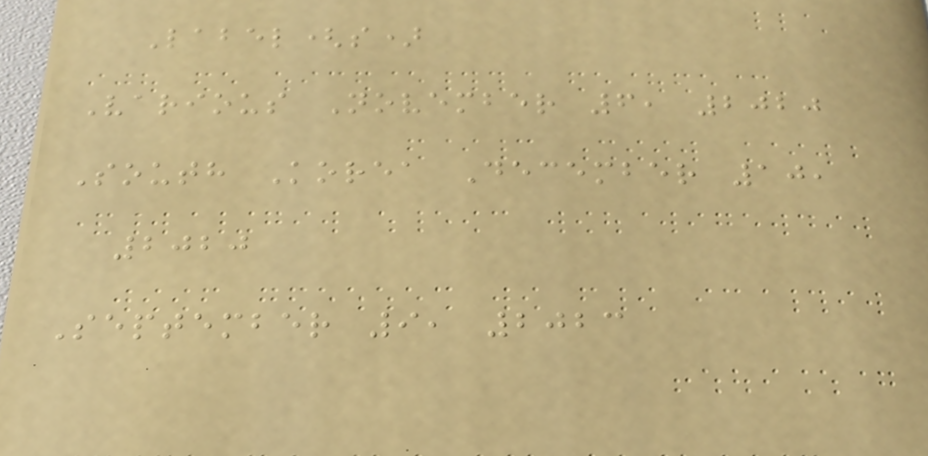Label(s)
Various November 6, 2020
South Korea December 10,
2020
September 9, 2023
